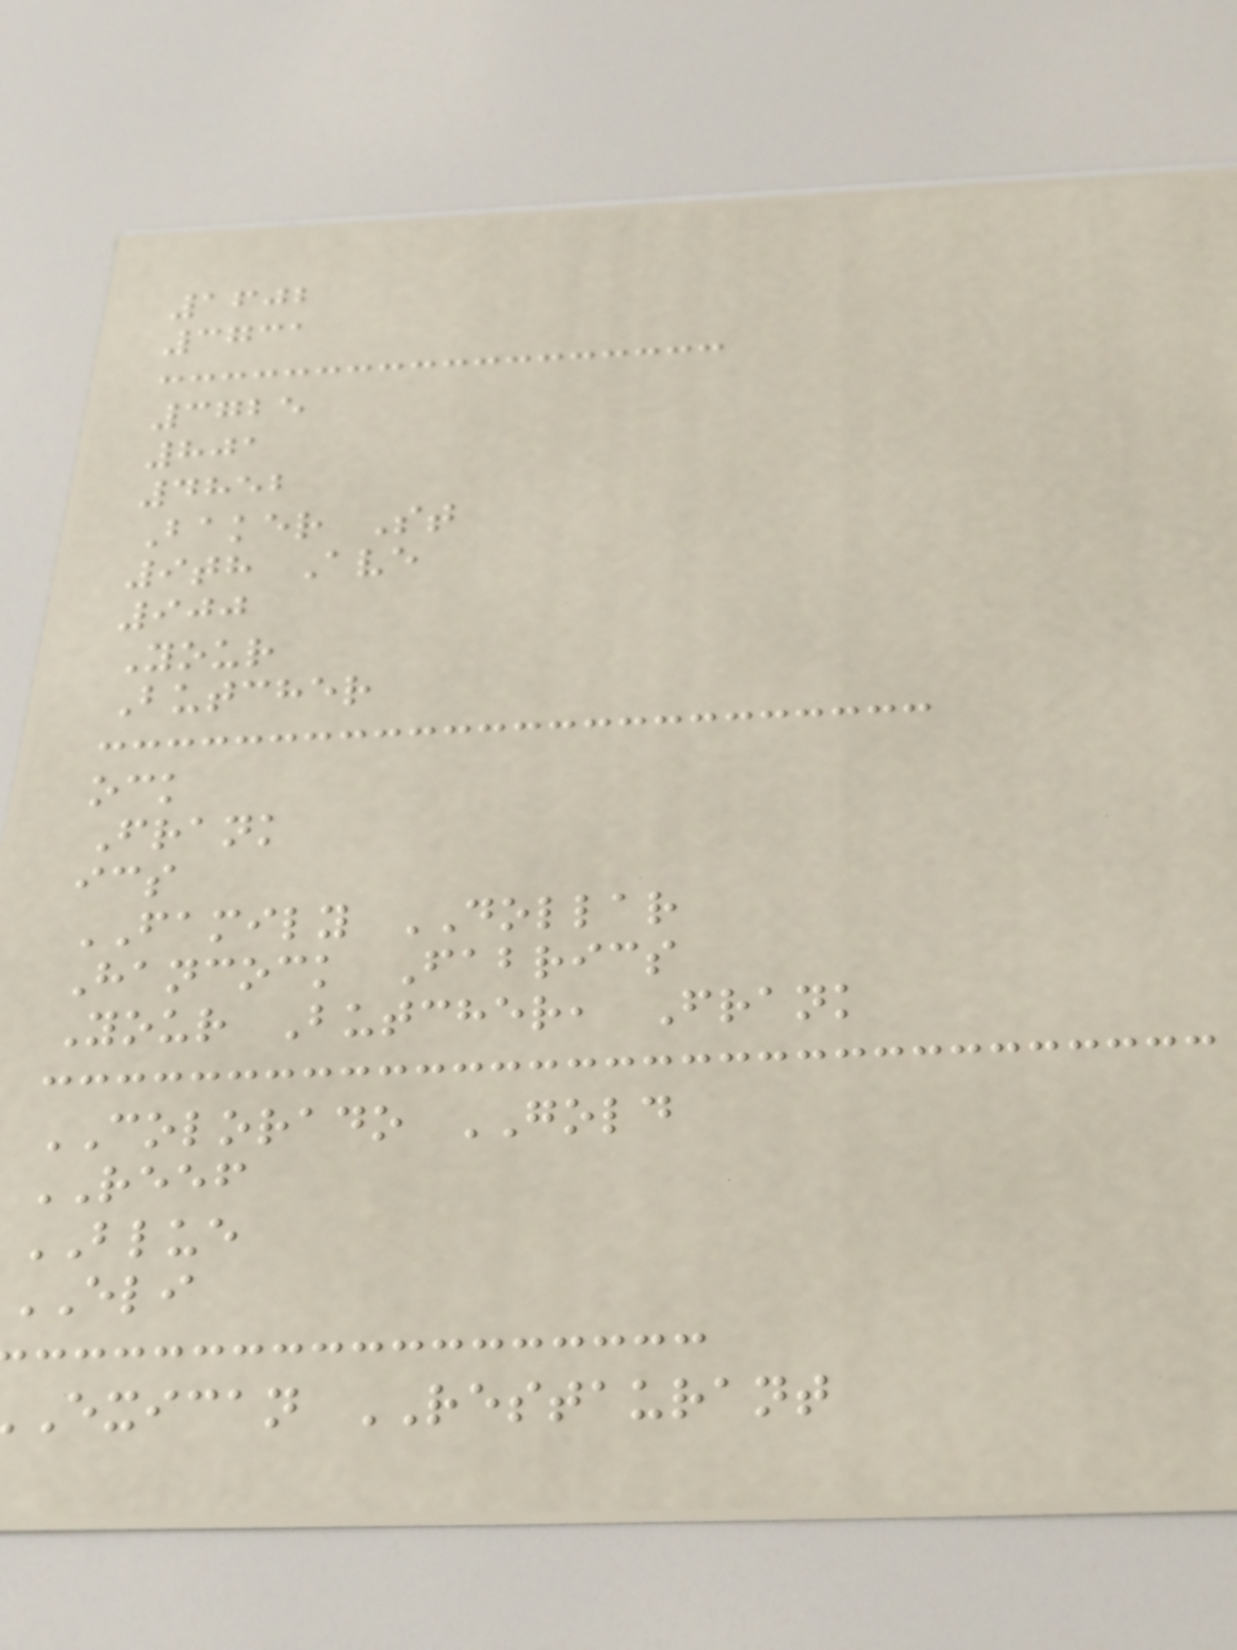1602
3731
3725
801
4852
Baker St
9th Ave
900
Your
Butcher
ock
Frank
ics
FAMILY DOLLAR
Hancock Fabrics
Your Butcher, Frank
COLORADO GOLD
REEF
BLUE
ELI
exican RESTAURANT
